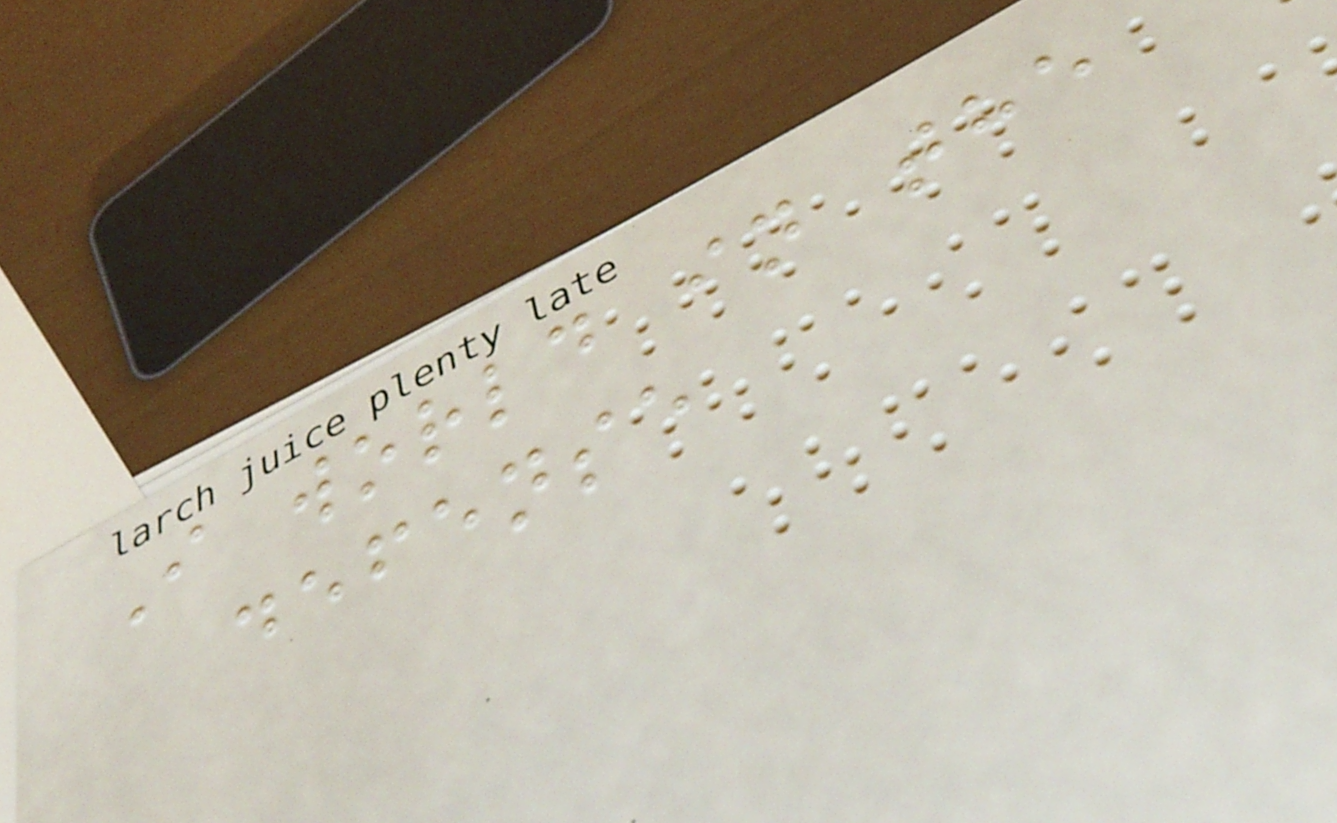I world in the
defense
